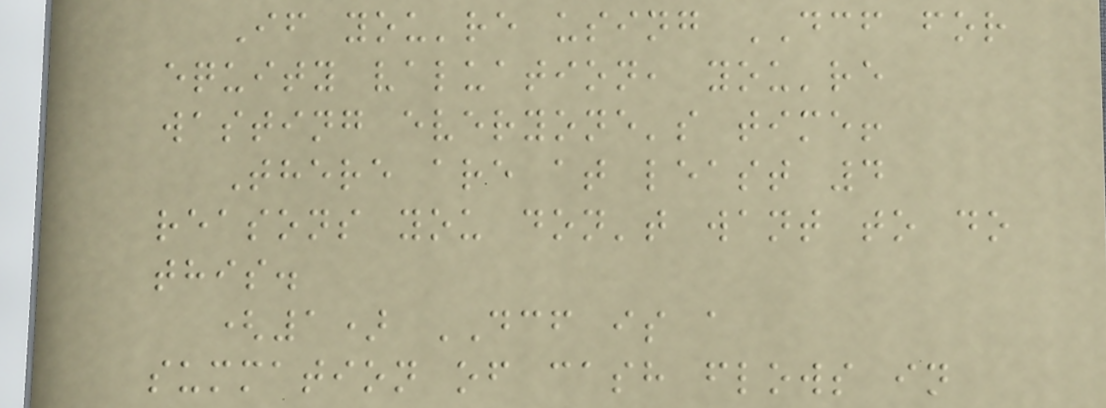If you're using DCF for
equity valuation, you're
wasting everyone's time!
There are at least 4
reasons you don't want to do
this.
(1) DCF is a
summation of cash flows in
